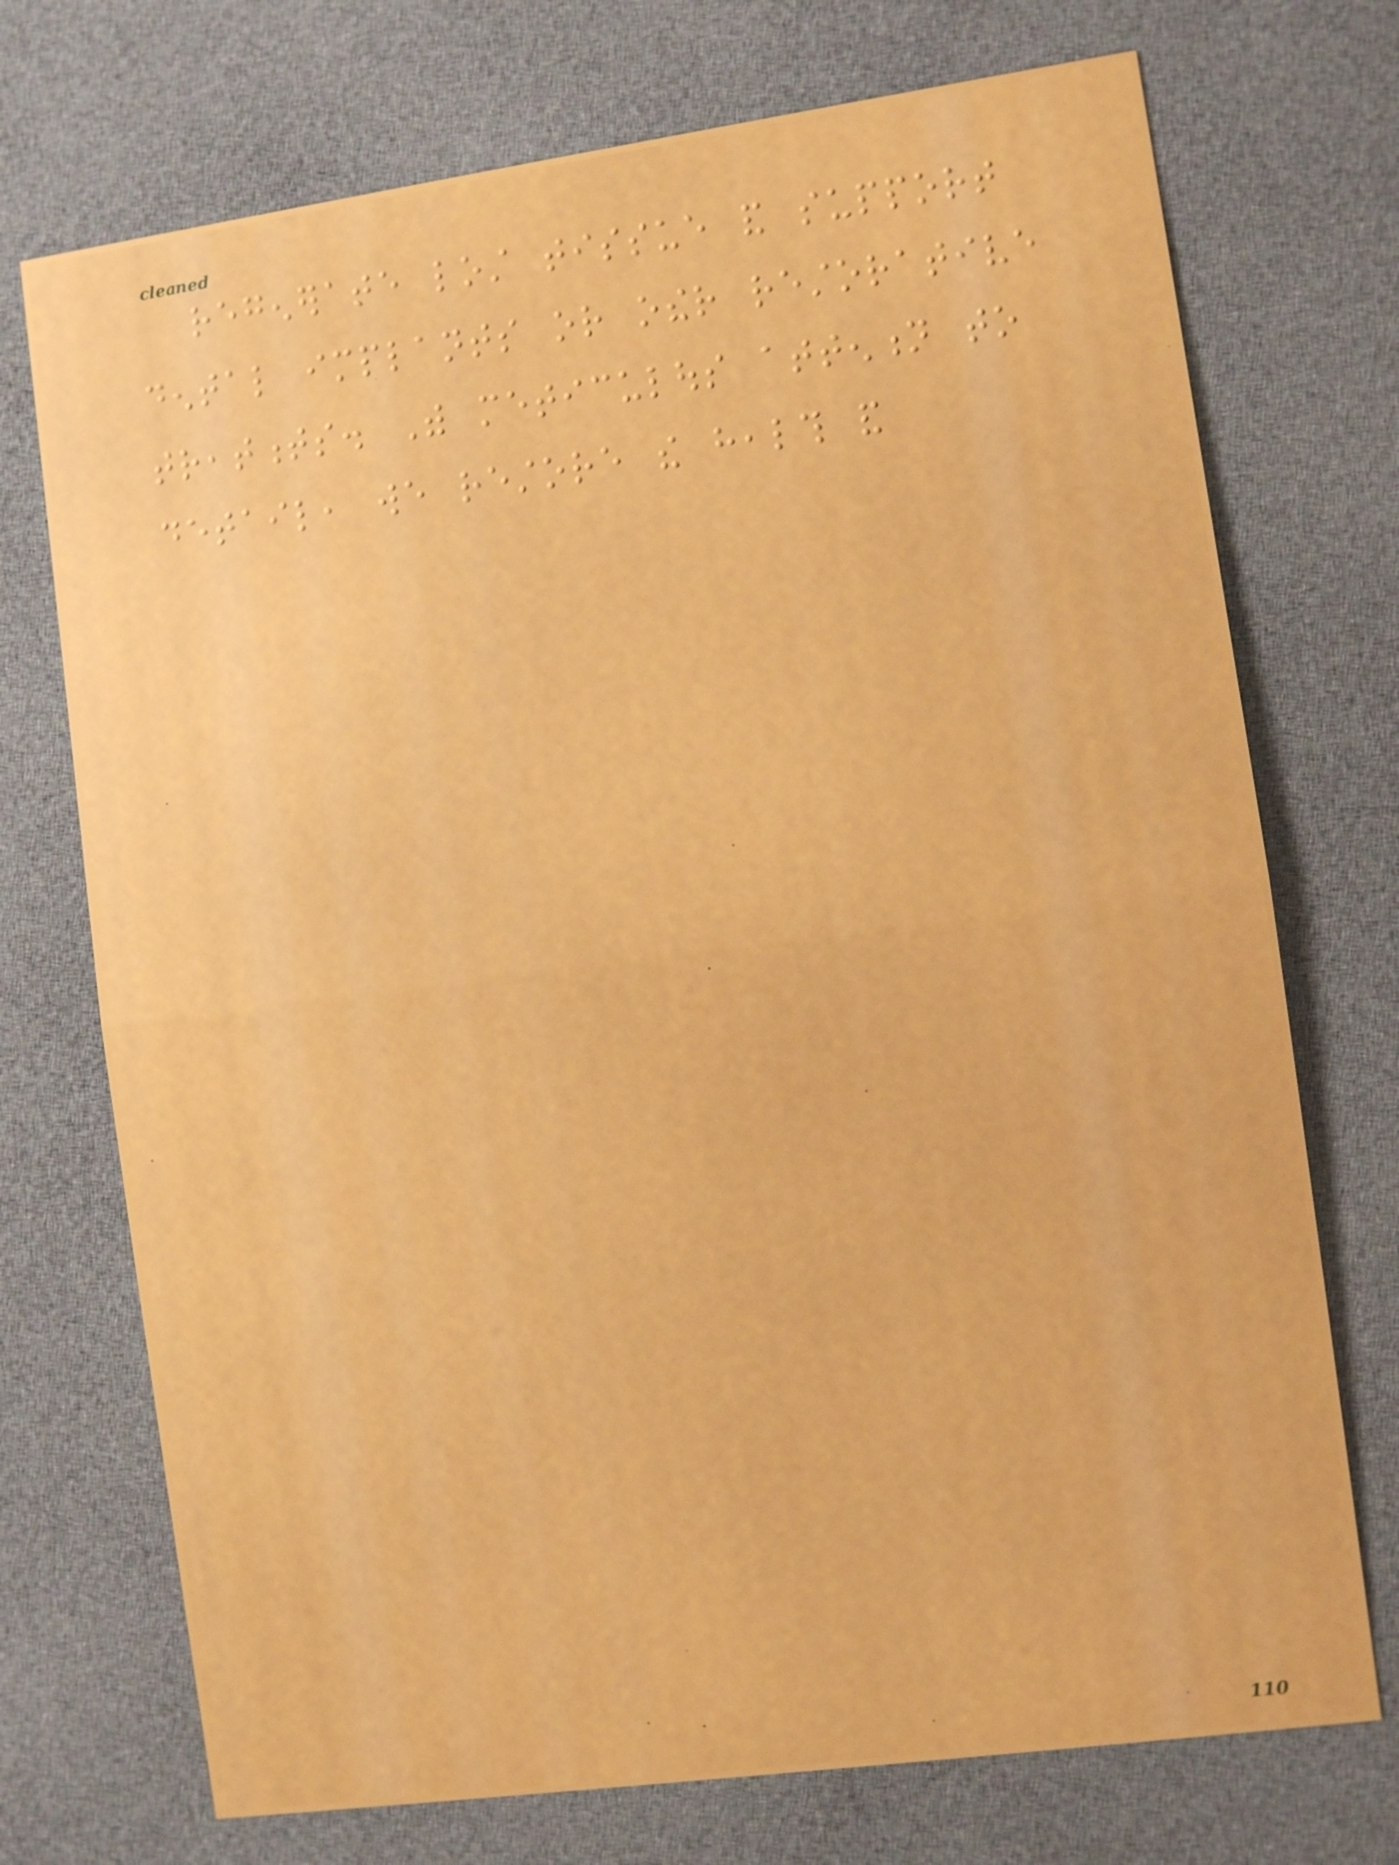regenerate lost tissue and support
dental implants or other restorative
treatments. With meticulous attention to
detail, we restore the health and
